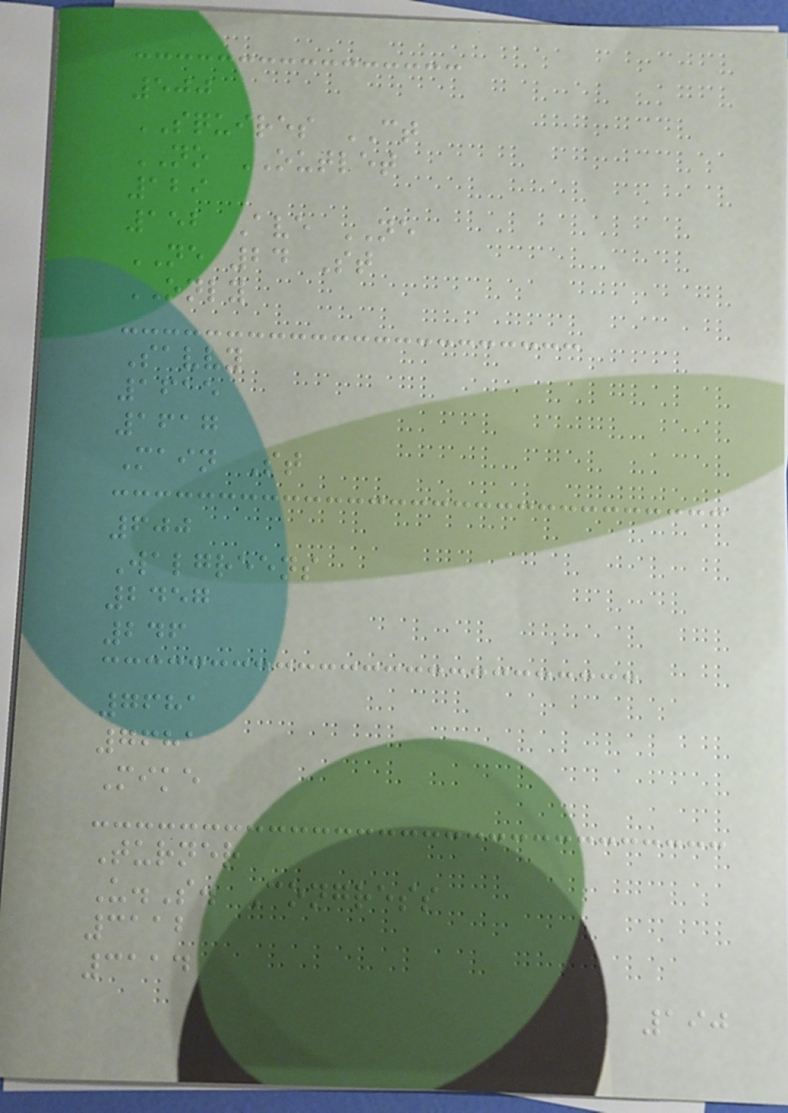500
SQUIRES CT
NO OUTLET
129
152 Ave NE
NE 24 St
ONLY
Savvy
1615
1617
Main St
600
Walgreens
2457
246
7681
7681
Mike
Turner
U.S. Congress
3112
3114
190
